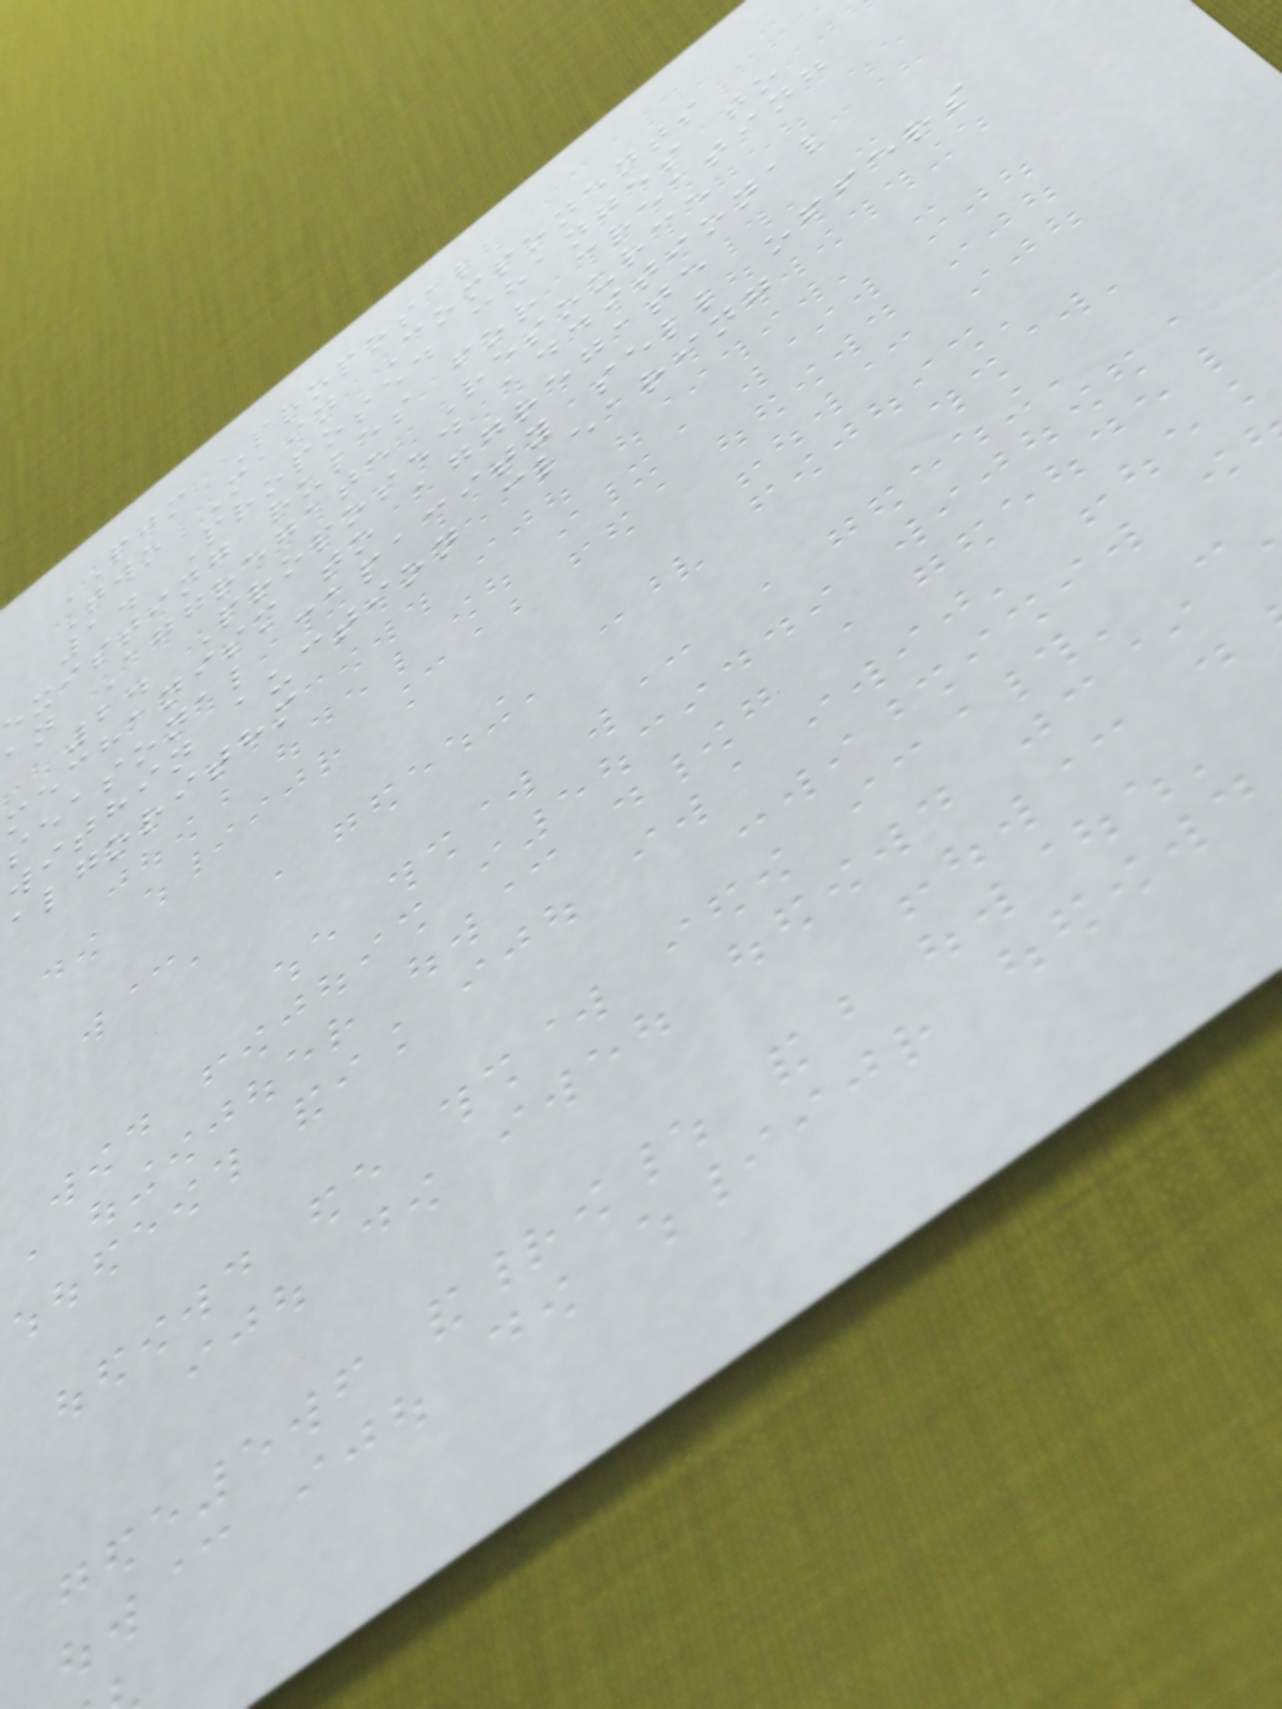PJM Proposal
Two Main Components
1. Proposed changes to
existing rules for creating
an Aggregate Resource
2. Proposed additional
mechanism to aggregate
seasonal capacity sell offers
within auction clearing
algorithm
